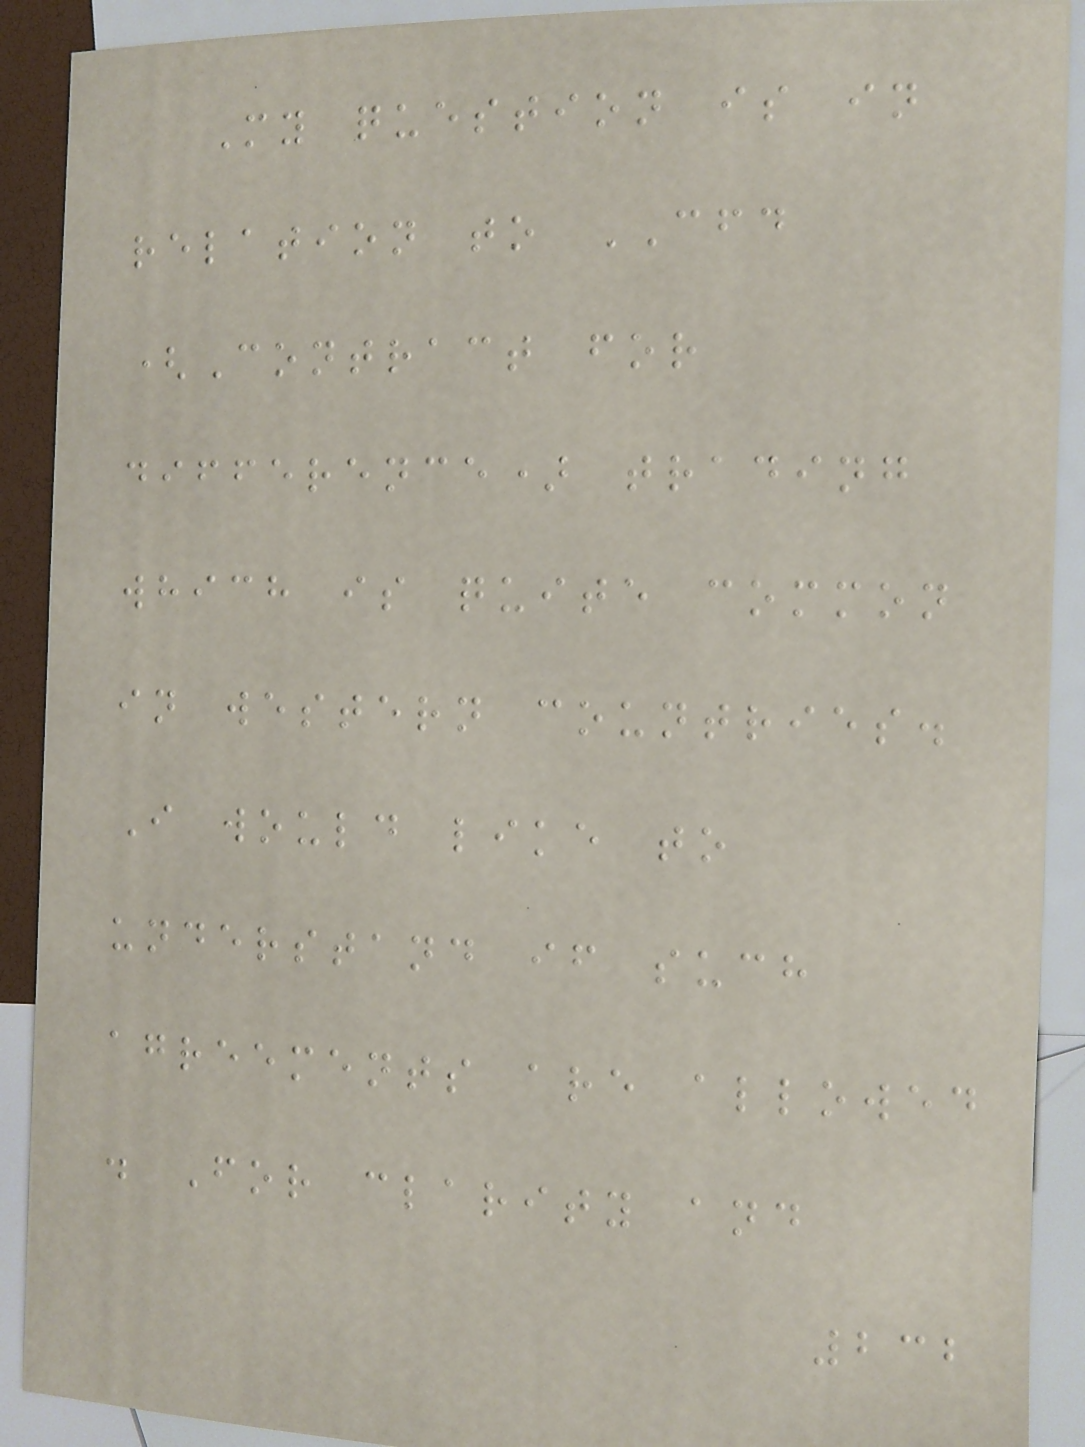My question is in
relation to CFD
(Contract for
difference) trading
which is quite common
in western countries.
I would like to
understand if such
agreements are allowed
. For clarity and
232
